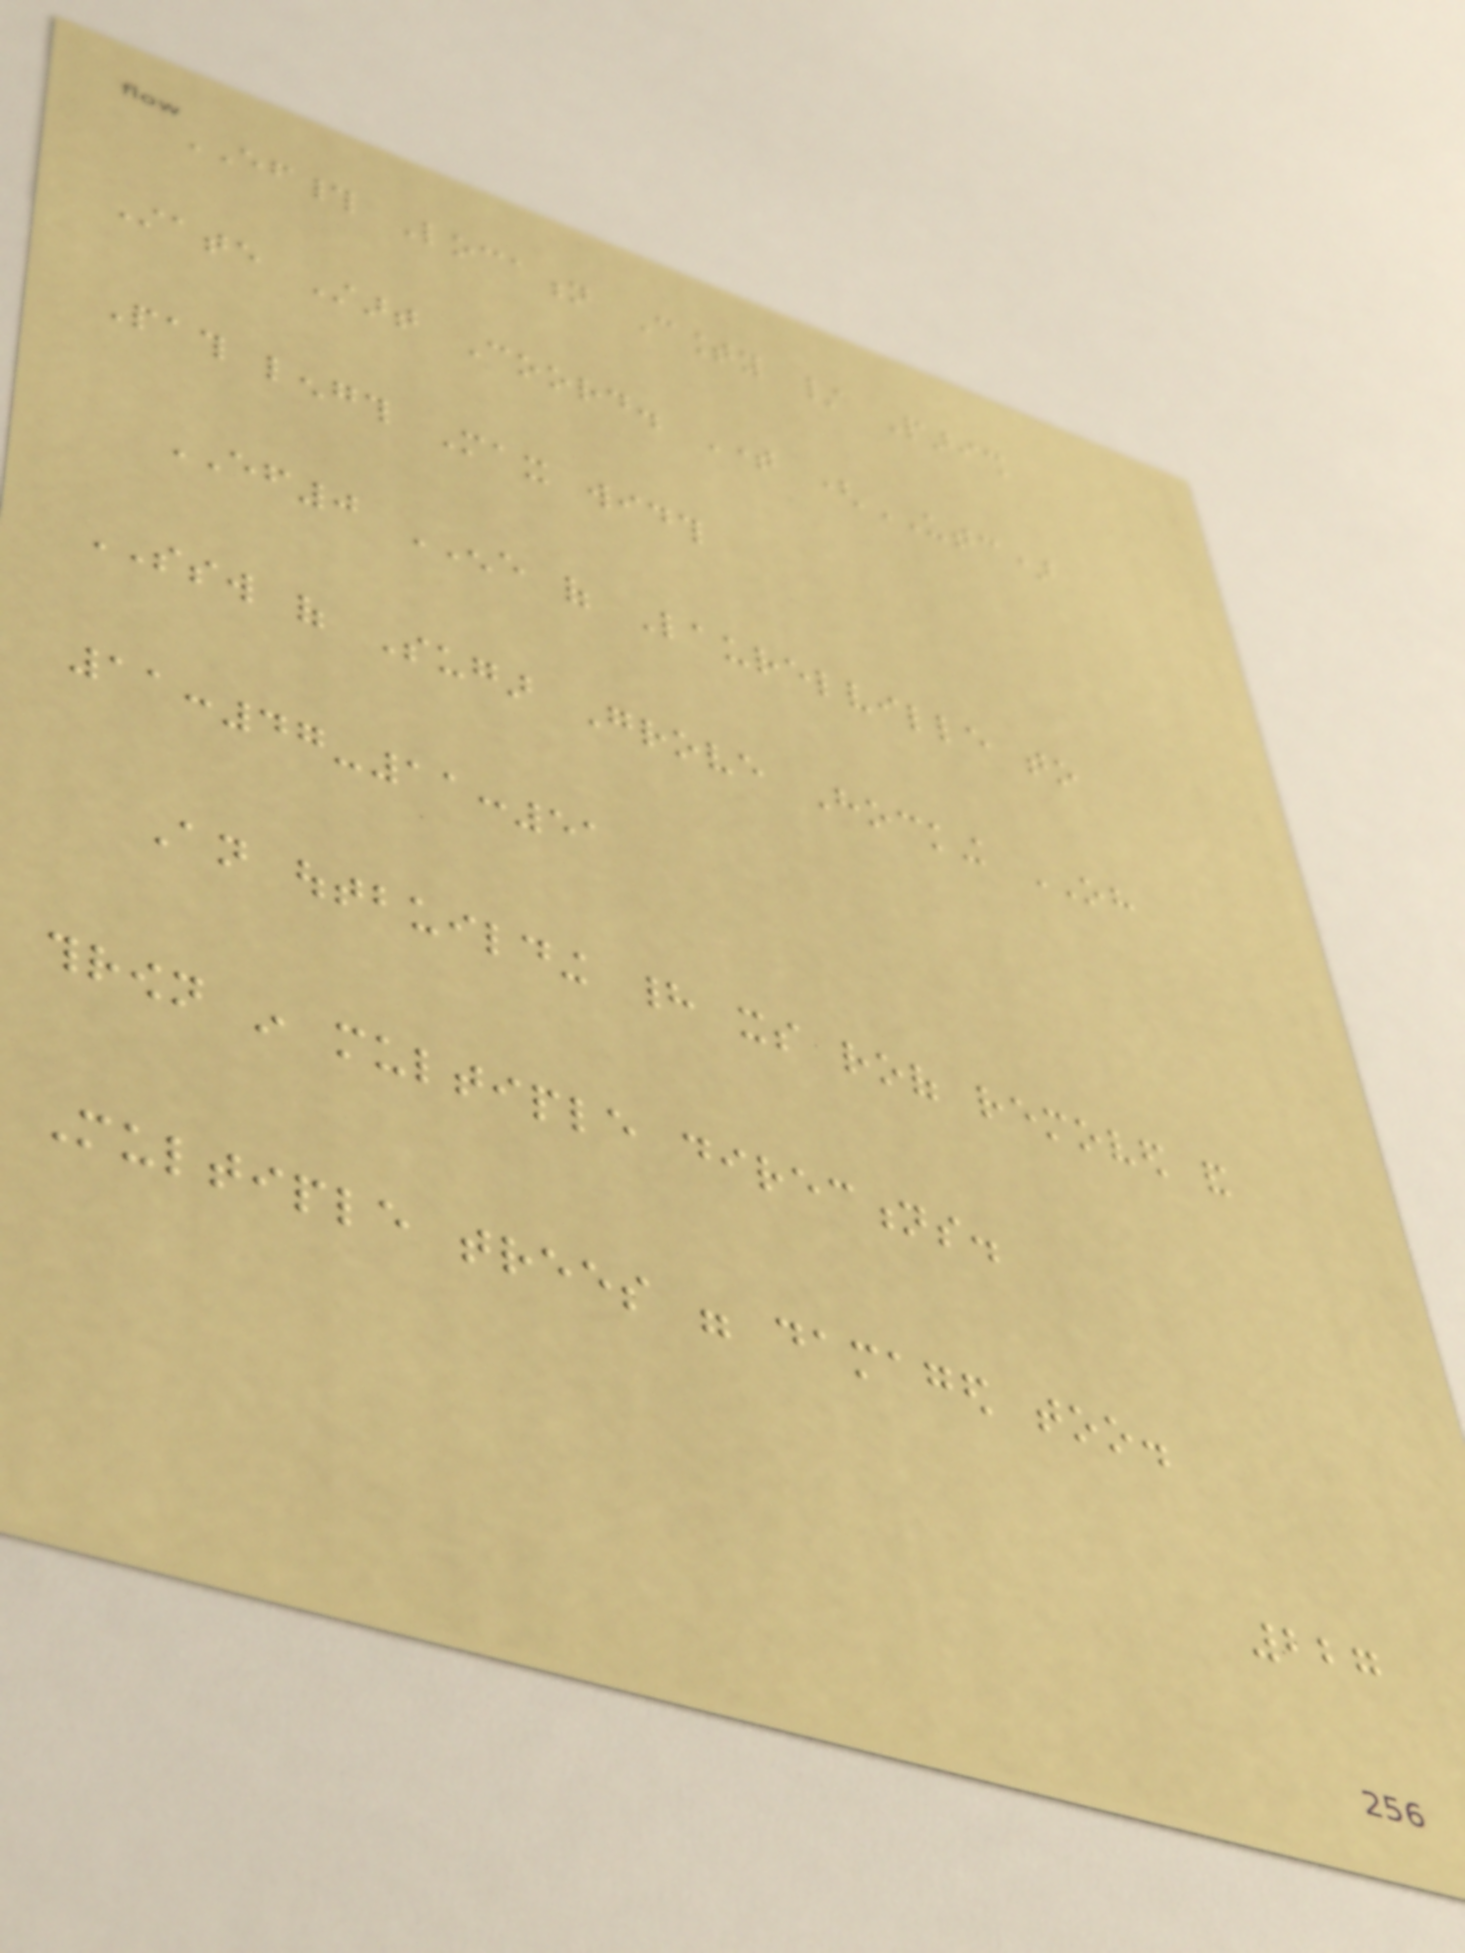EF# Location County / Parish
State Start Coord. Time (UTC)
Path length Max width
EF0 ENE of Laurelville to
SSW of Sugar Grove Hocking OH
11:47-11:51
An outbuilding had its roof removed and
thrown in multiple directions.
Multiple trees were damaged too.
227
